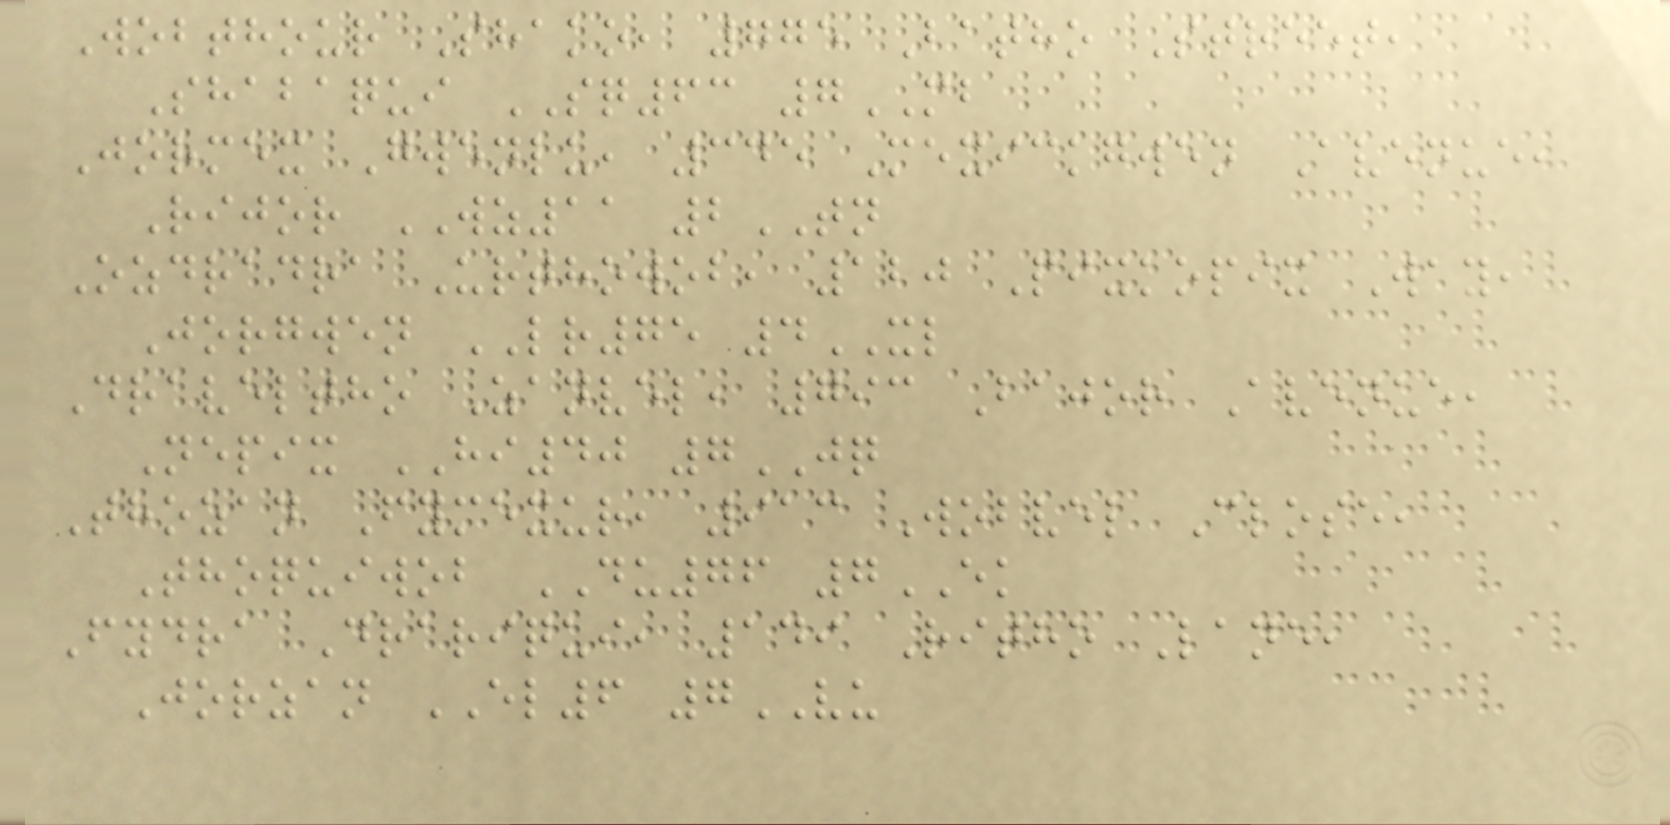Wobthour Shako, 775 Batho Street,
Shabaqui SQ63 7MB
Jormex Gwenlu, 345 Mexickgwen Avenue,
Rijor WZ11 2TN
Ozdradra Urthowob, 120 Pixkopix Way,
Jorgwen LR75 4XL
Draveltho Zanvel, 793 Bajor Avenue,
Nepix HI40 7JQ
Thozan Fymexur, 913 Wobvel Close,
Thoquiwob DU76 7EK
Fydra Drariqui, 149 Ritho Lane,
Jorzan EL6 7VU
